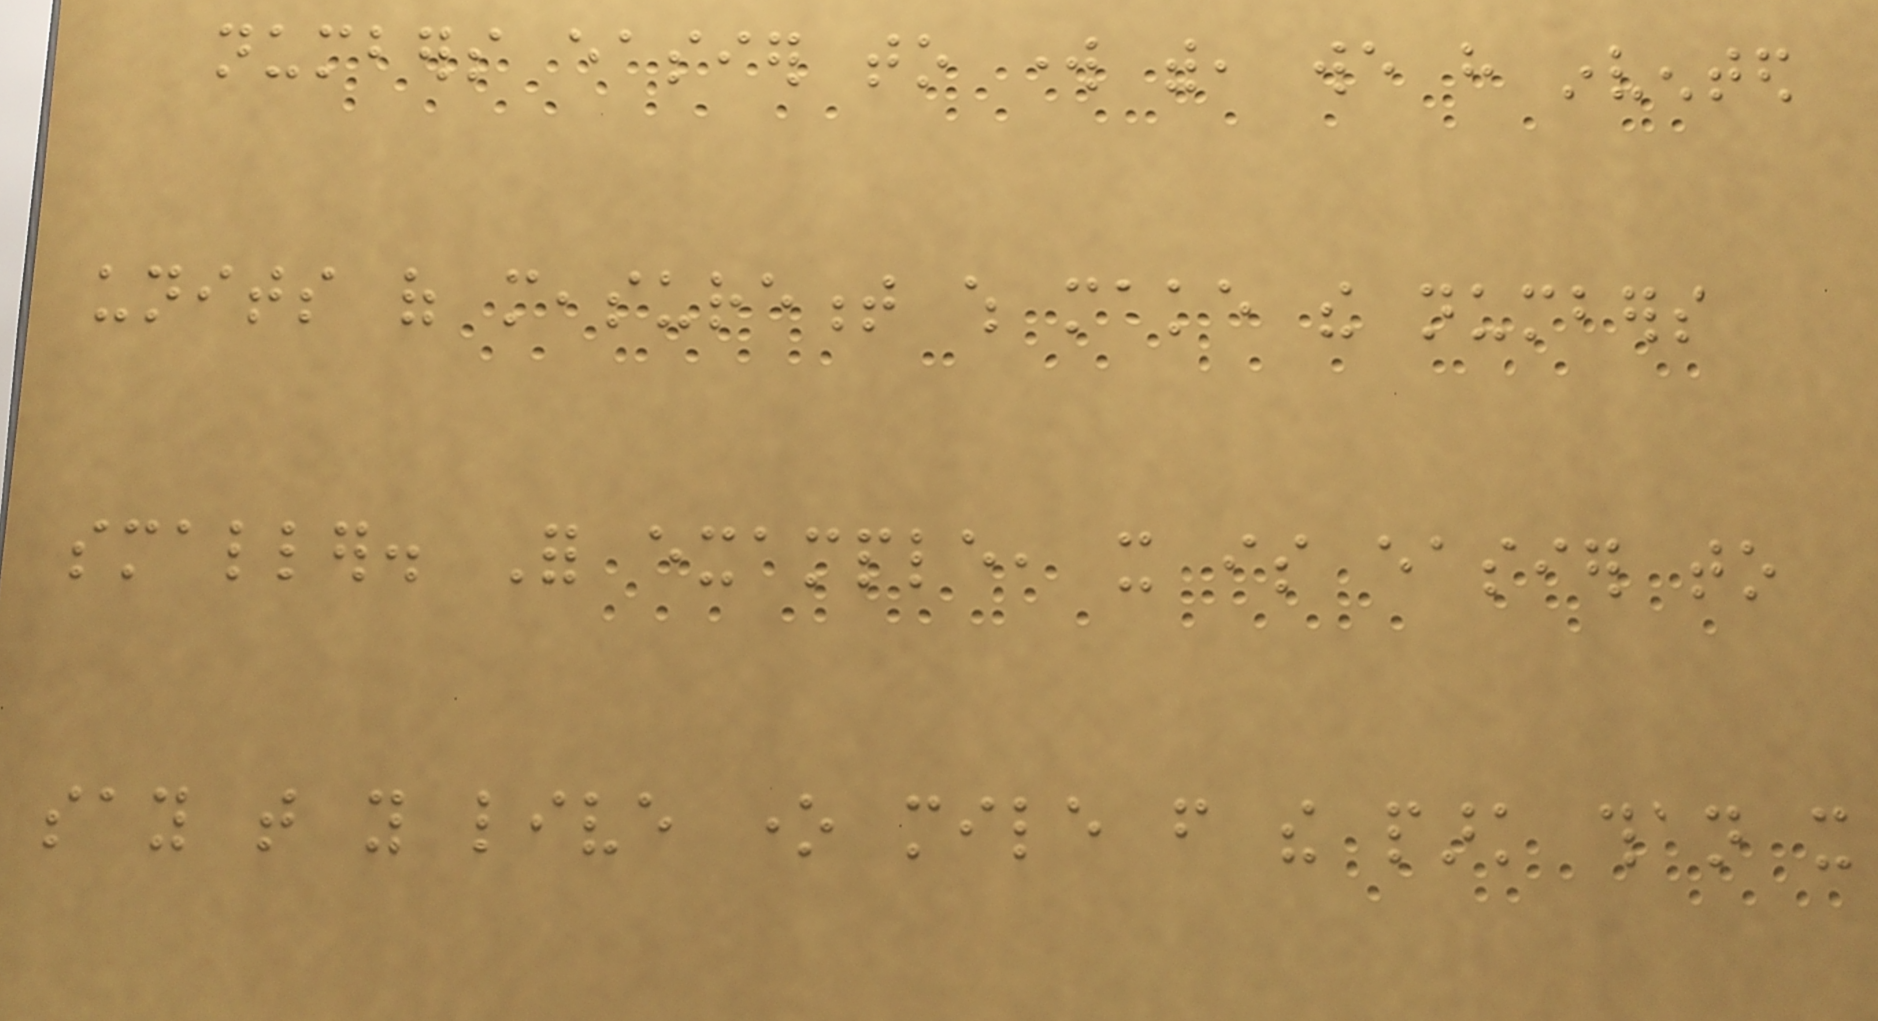numbers easier to work with, we have invented
units of measurement which make the numbers
smaller. For example, it is easier to
say that you live one mile from the park than it
